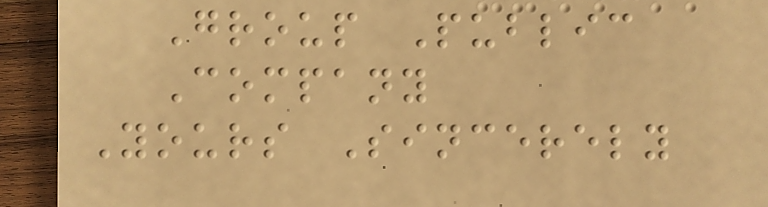Group Public
Company
Yours Sincerely
